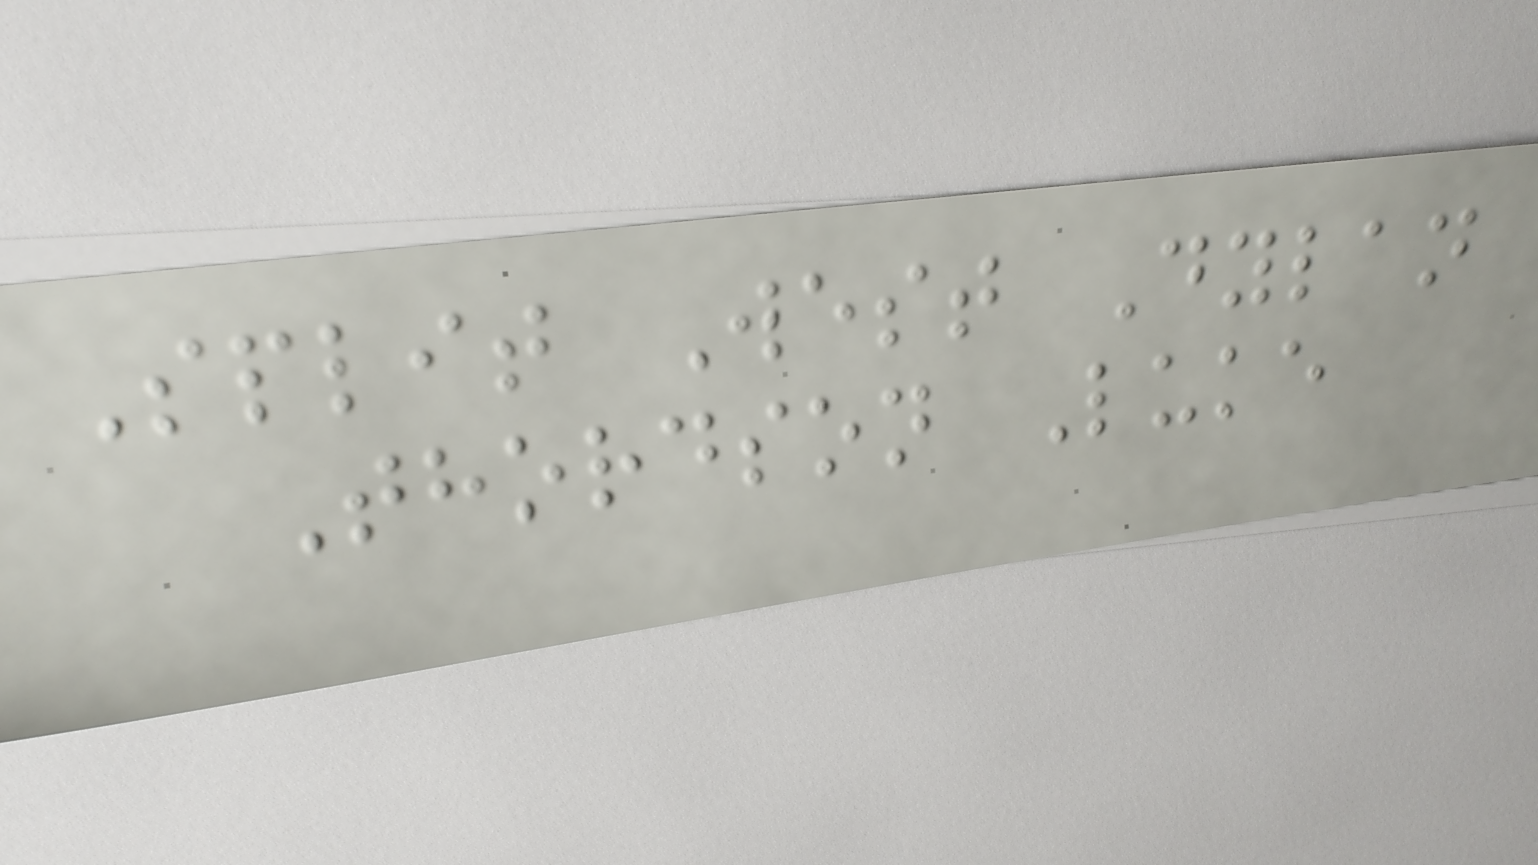Split West Dylan
Thordson Luke
